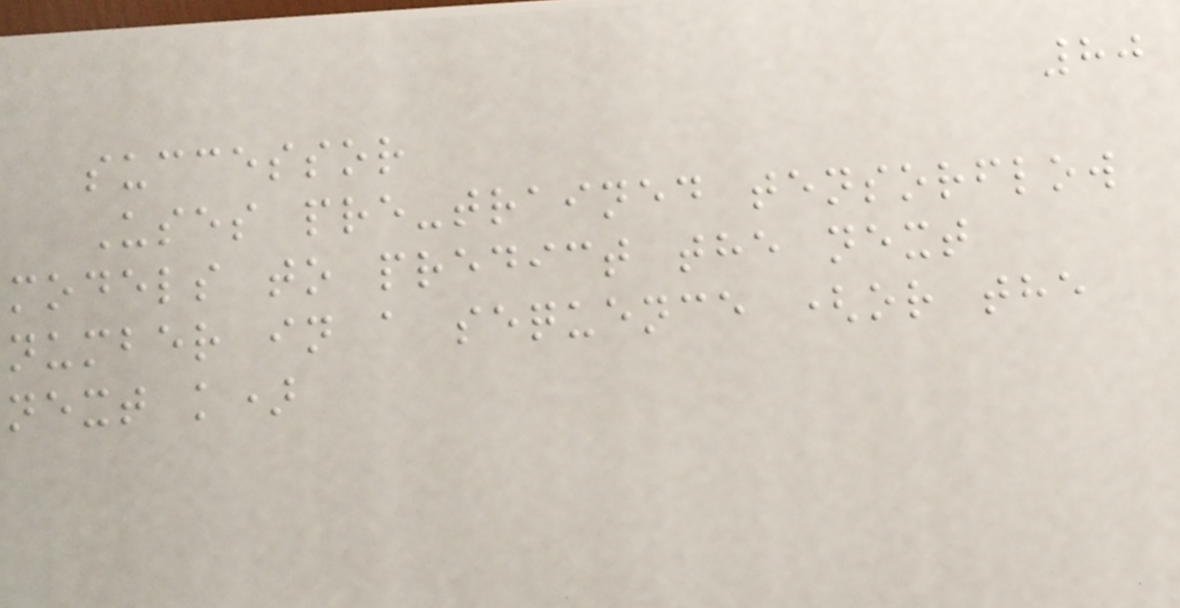80
successor
Uses pre-trained tensorflow
models to predict the next
number in a sequence (or the
next k)
